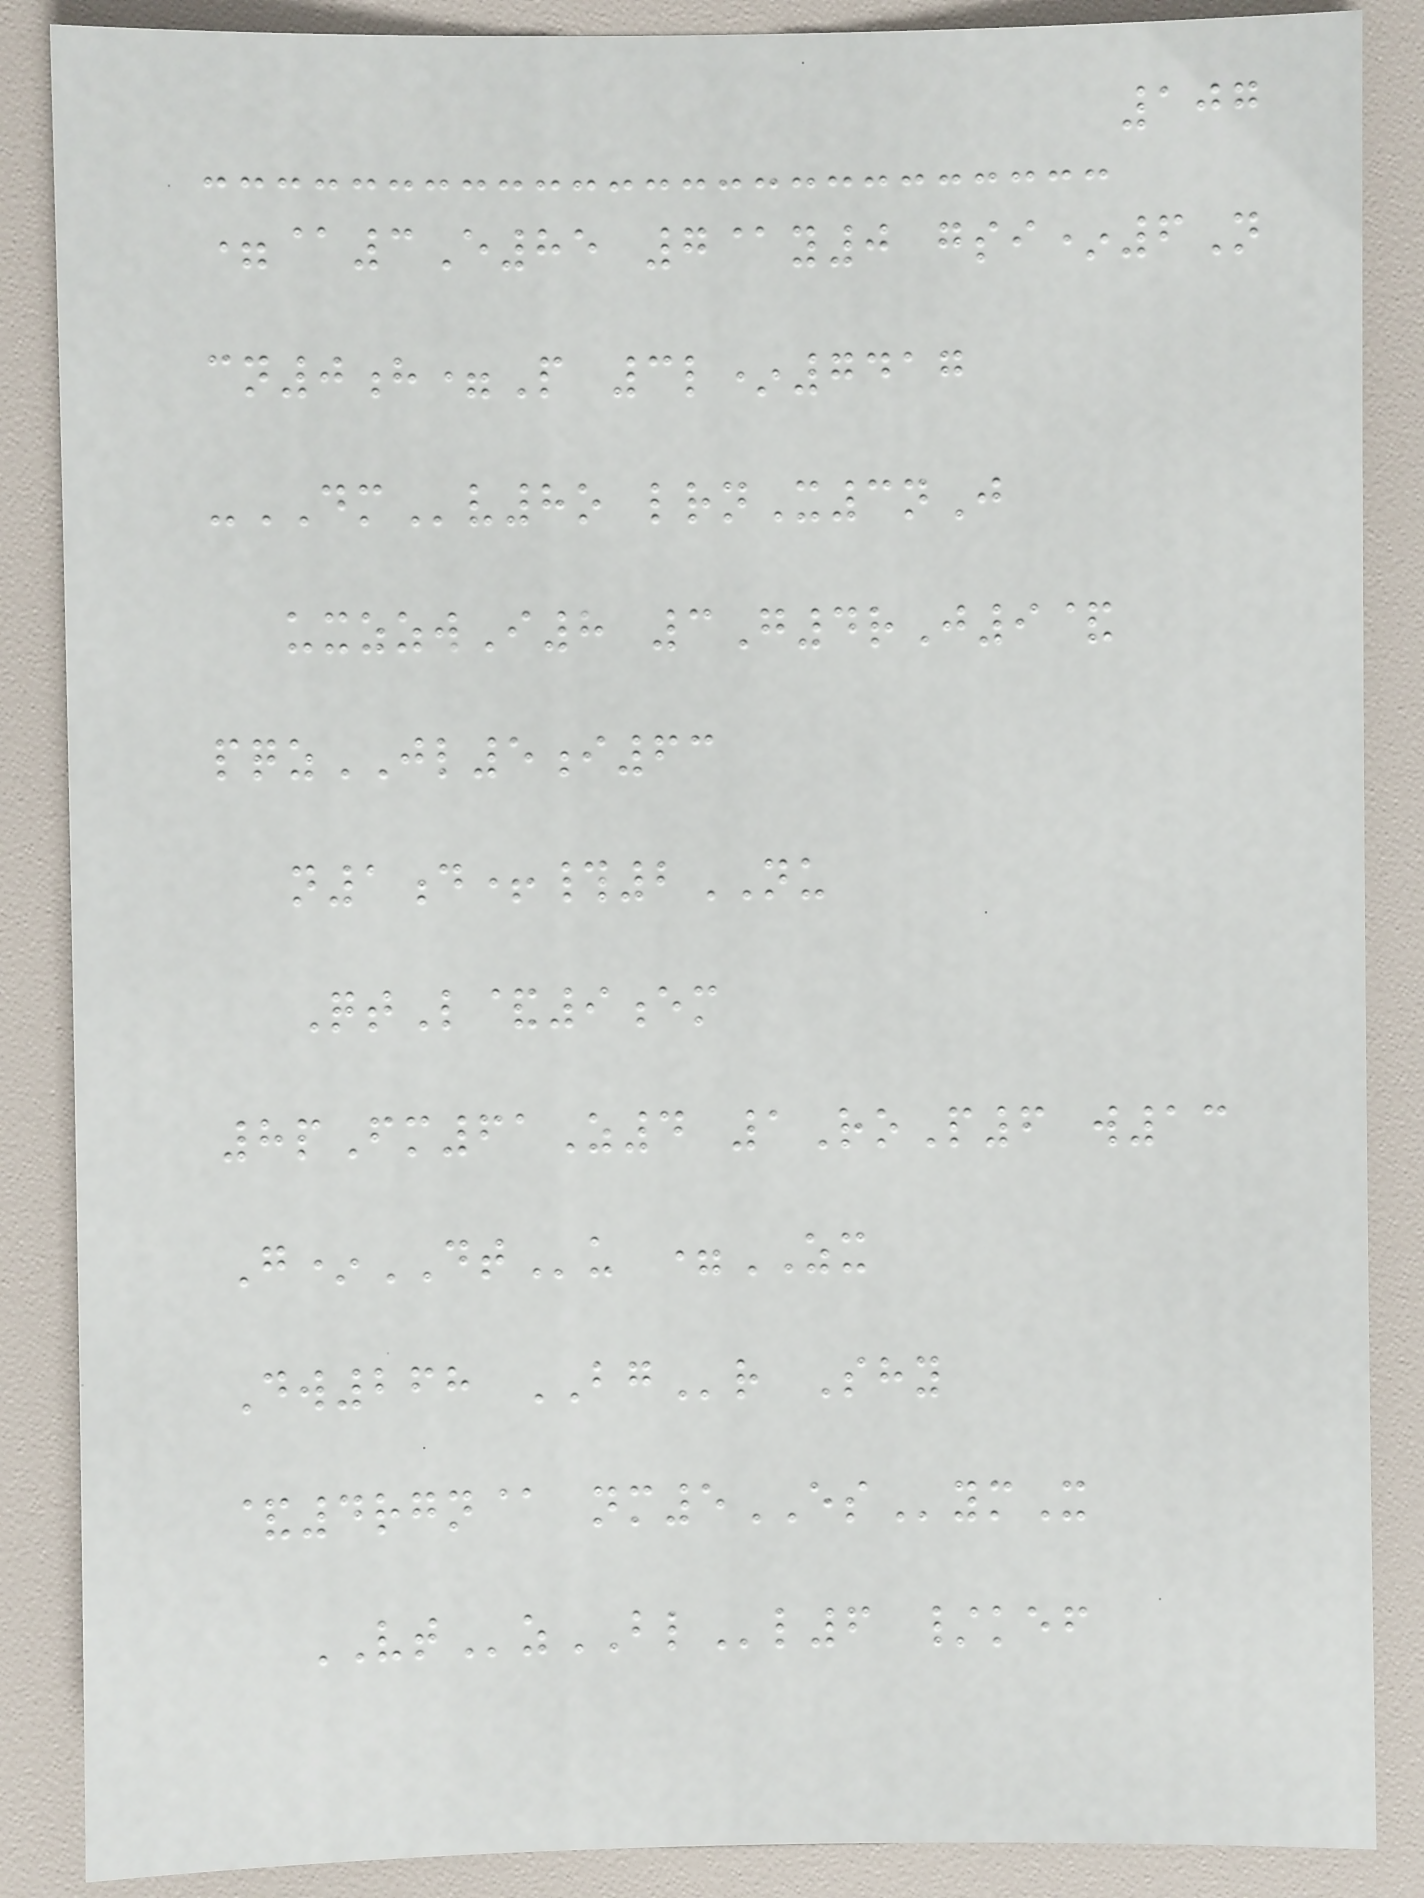107
=@3E85 7@y0 gsi*6N
cn0h=P 3l*7417
-DMv8o lrnX3nJ
uxzzwI8 3G4rJ9&
pqzJL5i63
n1d+#2NU
QtL&9em
8pFm61Z4 1RoP6 w13
G*DTu =ZX
Dw268 BGr Shy
&4rgn@ nm5ESymX
VTzBLl6 /kef
